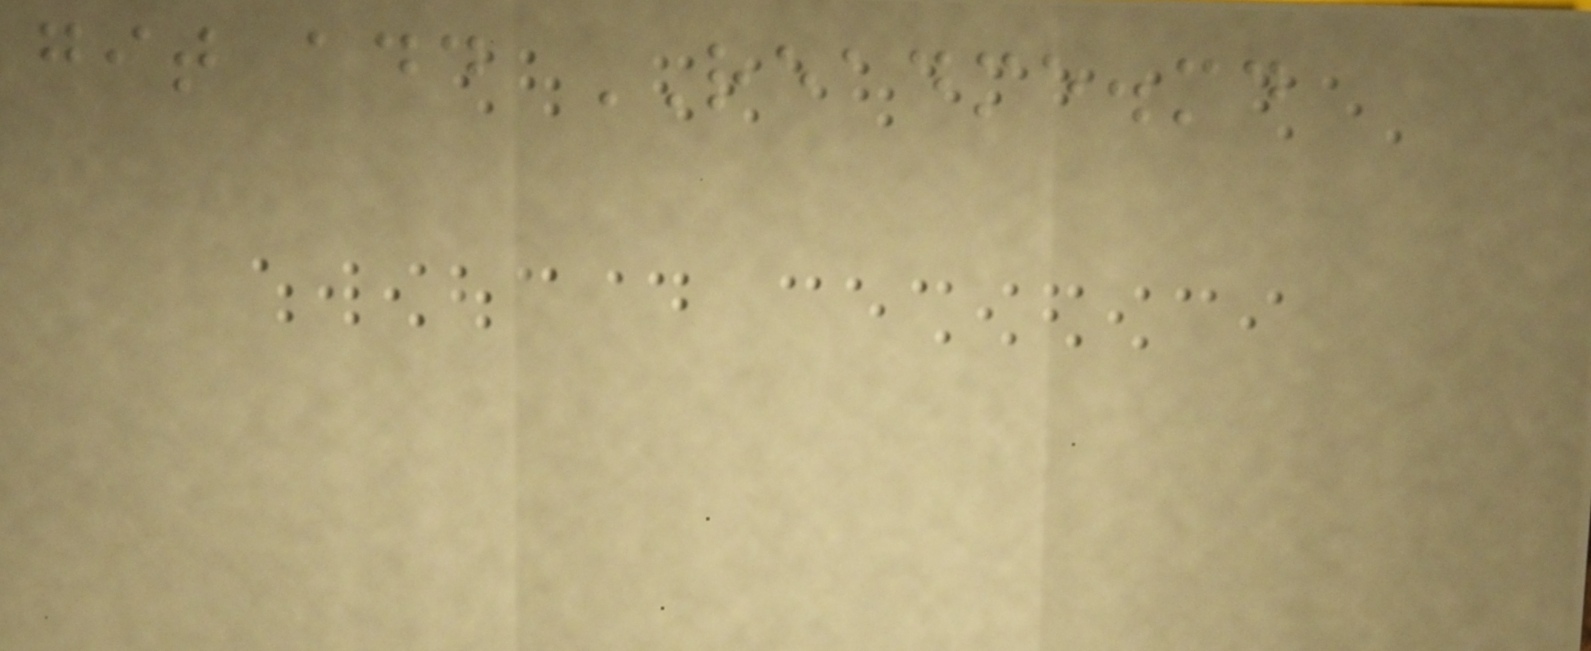git add README.md
